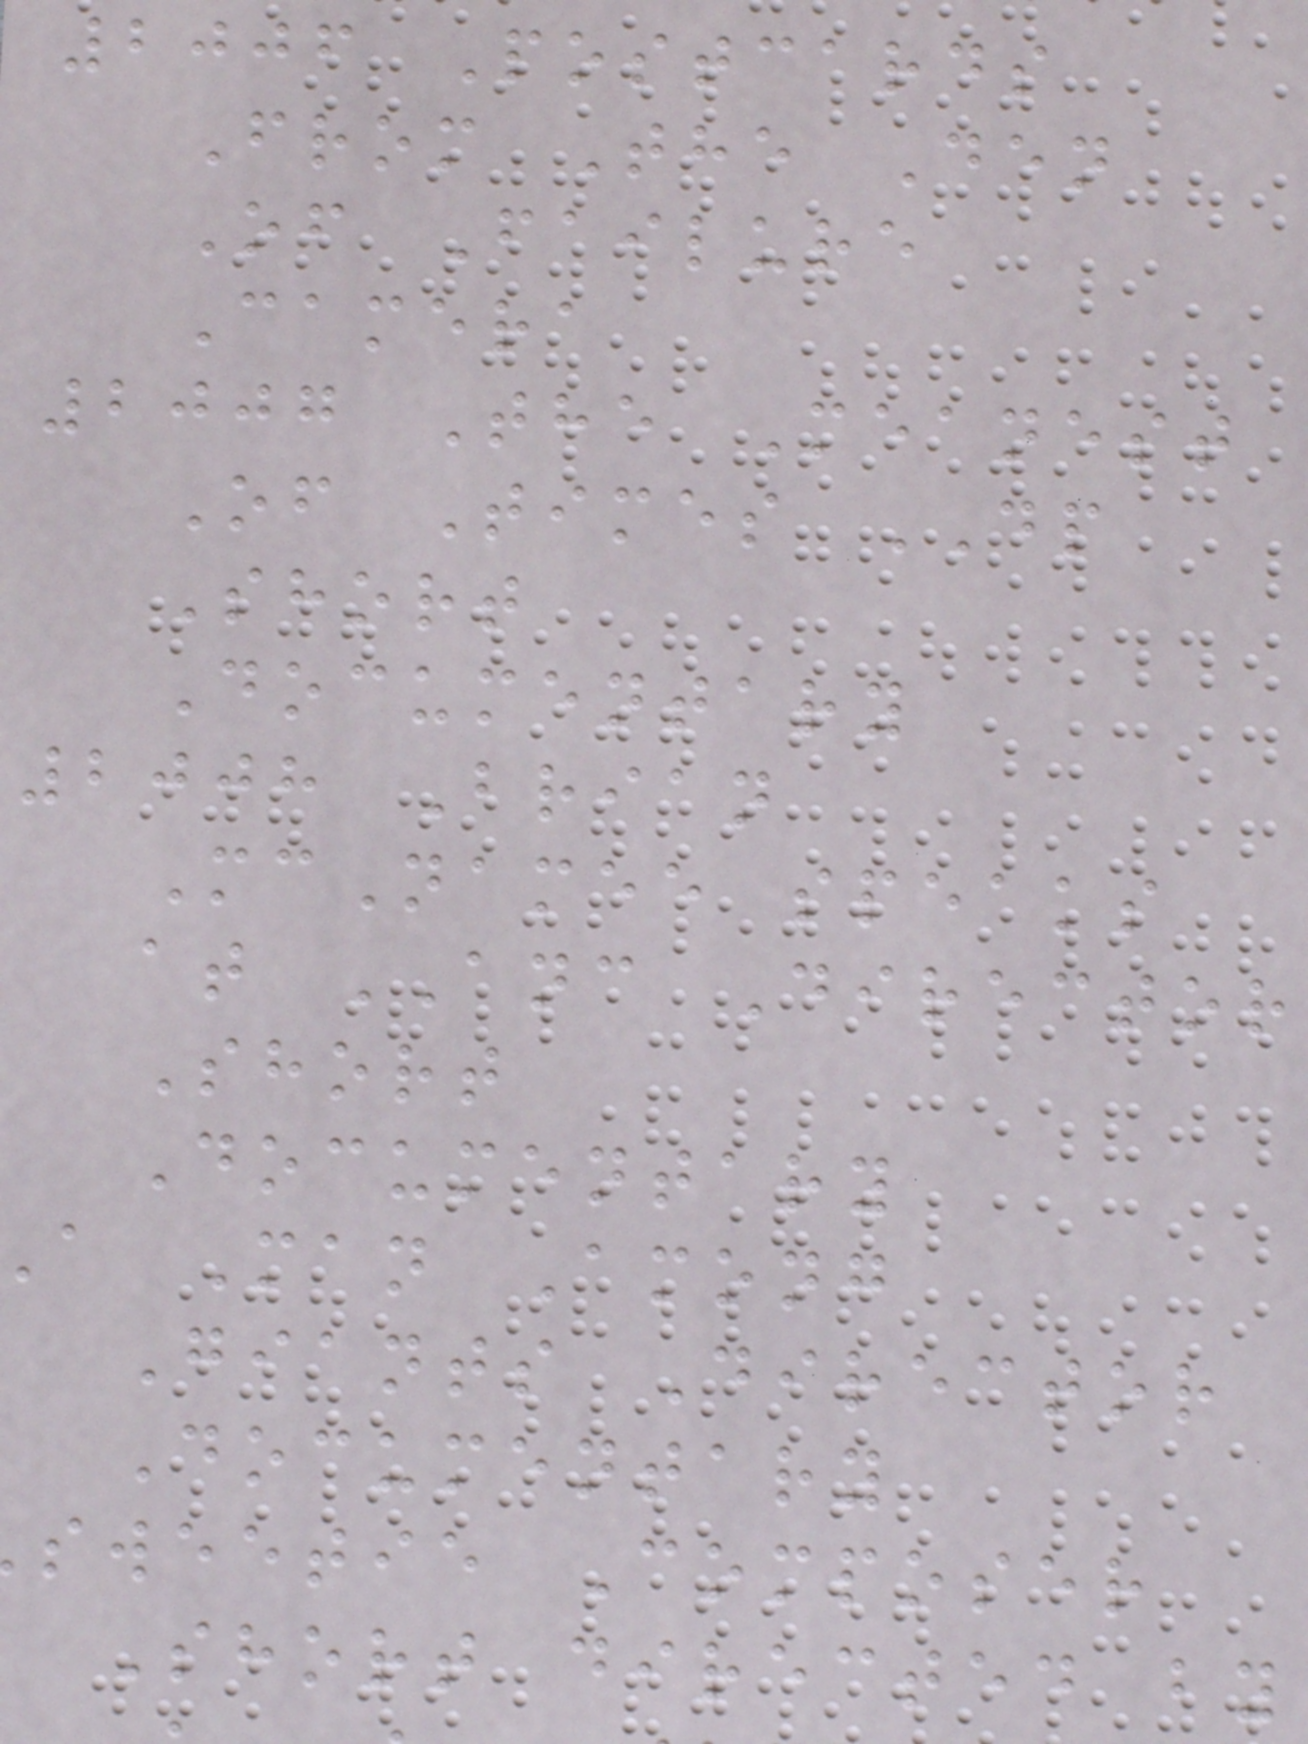2006 Postcards
From The Den
Of Failure
Camera
2007 The Meanest
Of Times DP
Short
Documentary
2008 Brian
McNamee speaks
at ANC Director
Short
Documentary
a Man Among
Giants Director
Documentary
sweetie Composer
Short directed by
